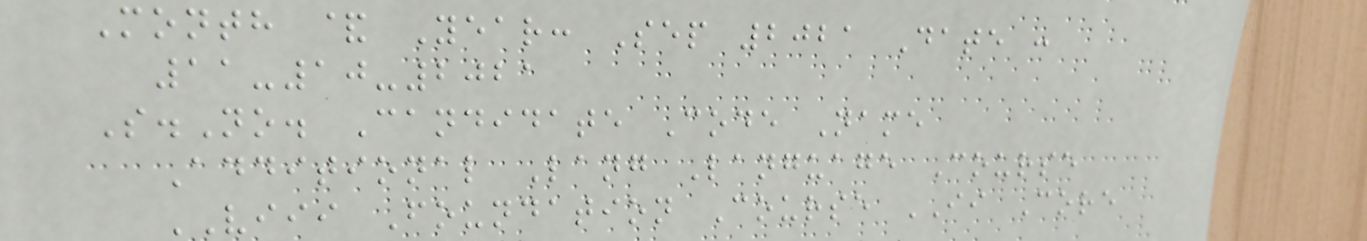Month & Year: Sep 2021 Date :
11-10-2021
S.No. Candidate Code Name
Additional Lang Language Course
VIII Foundation Course II Core
